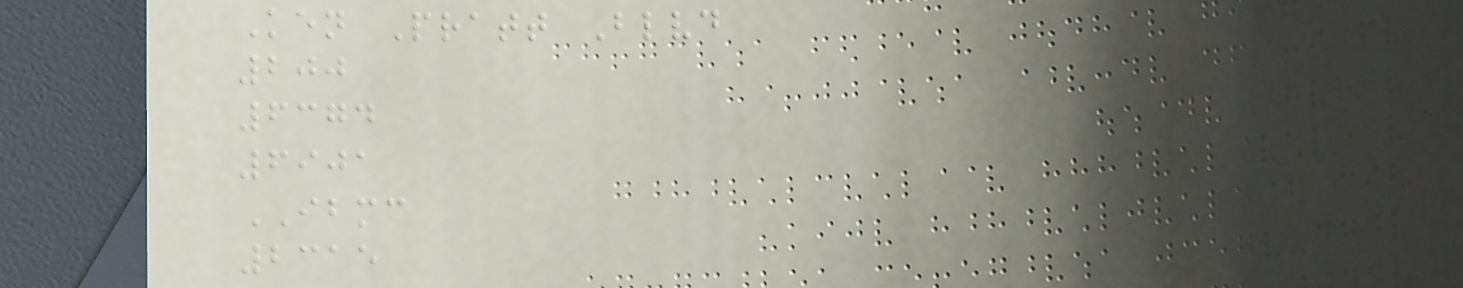Ken Pratt Blvd
200
6374
6901
IBMC
2315
